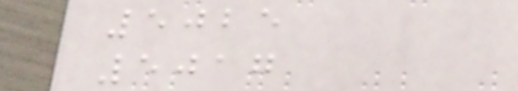5025
5017
